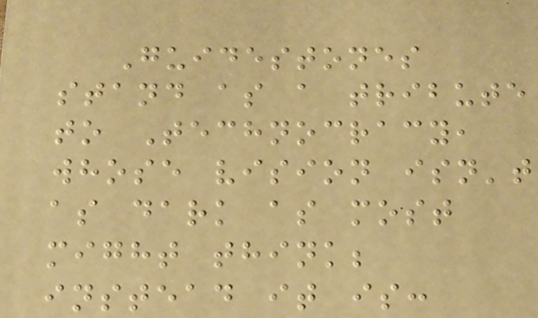Guidestones
stand as a tribute
to Technocracy,
whose vision isn't
as dark as most
might think;
instead it is:
